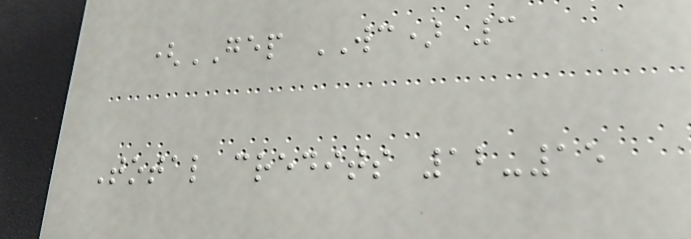(GEP WC) 3
Total credits 12-15
